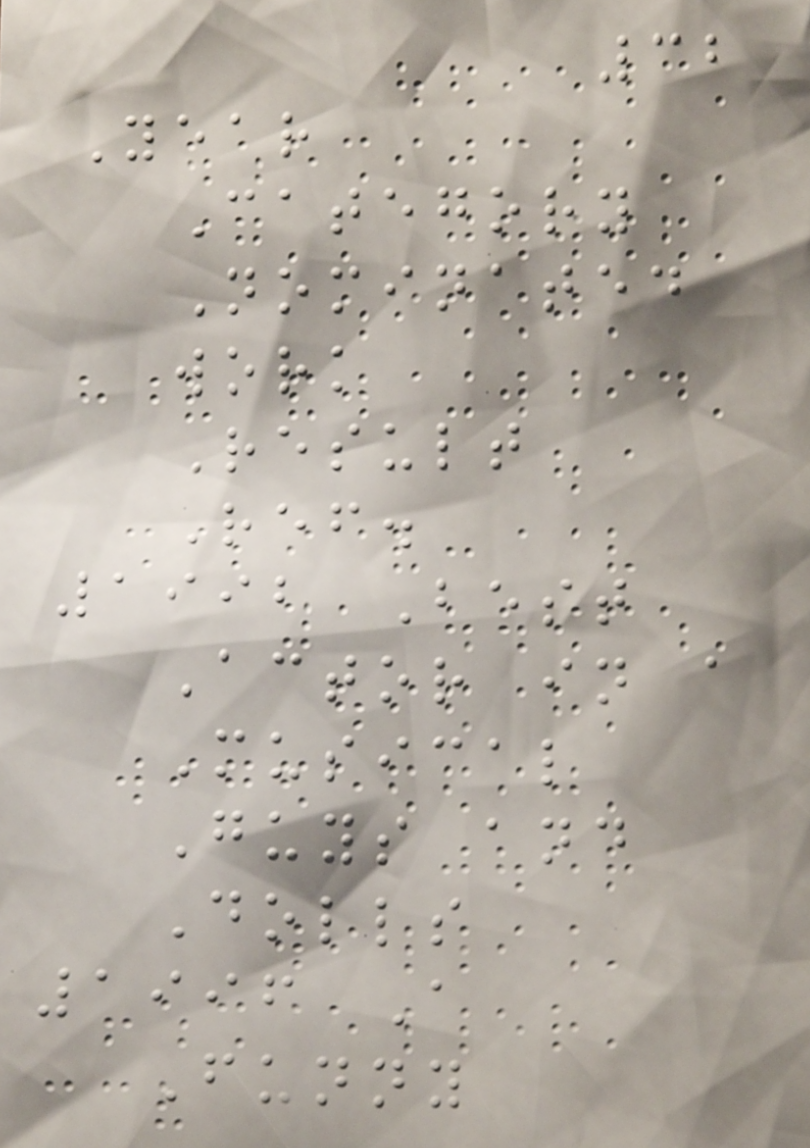32
Year
Category
Nominated
work
Result
Ref.
1992 Best
Actor in a
Musical
Guys and
Dolls
1996 A
Funny
